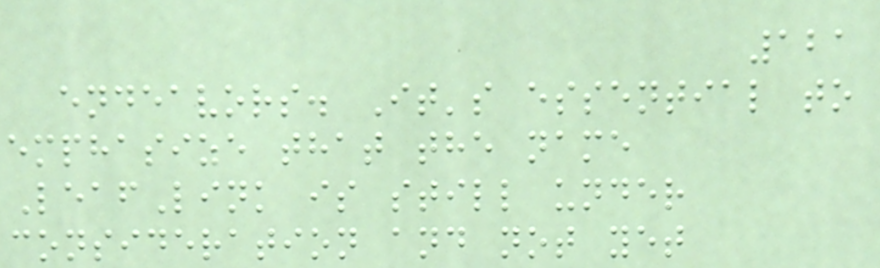121
endeavors. It's essential to
emphasize that the name
LeafLink is still under
consideration and not yet
